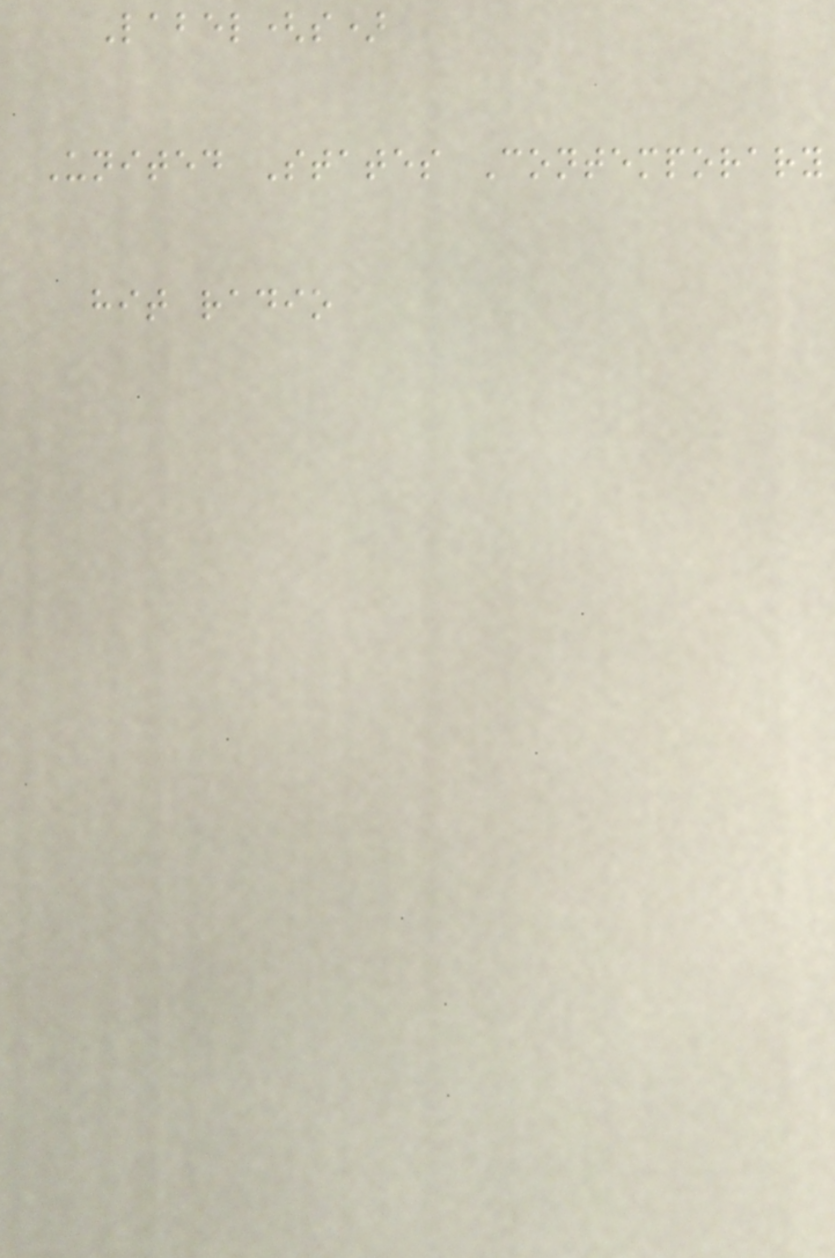Label(s)
United States Contemporary
hit radio
